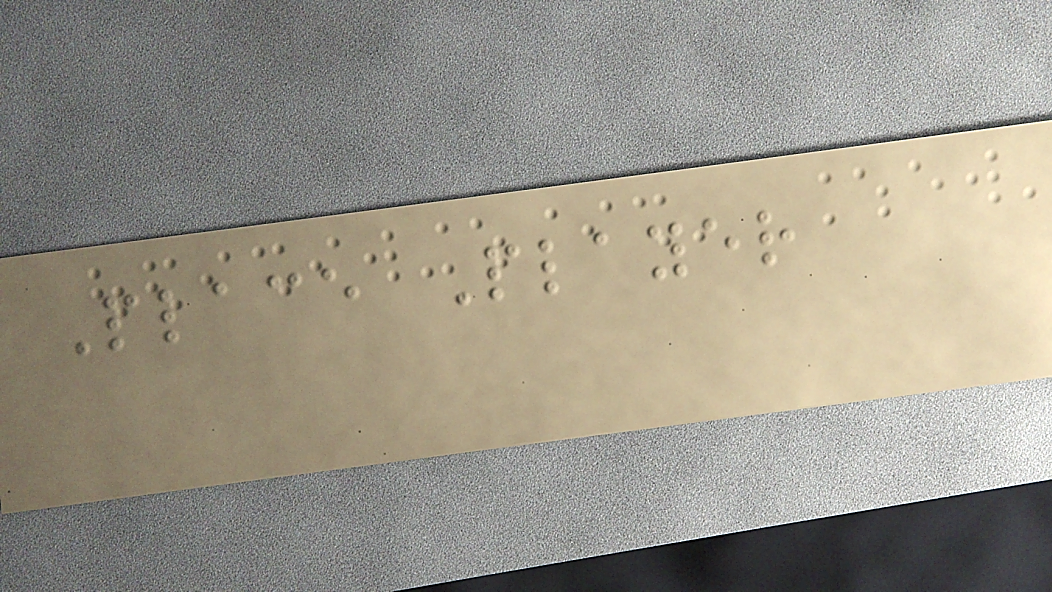Place Player
